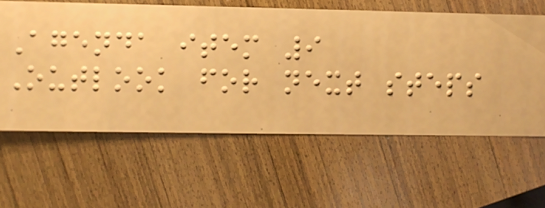Agenda item 9
Outlook for next steps
